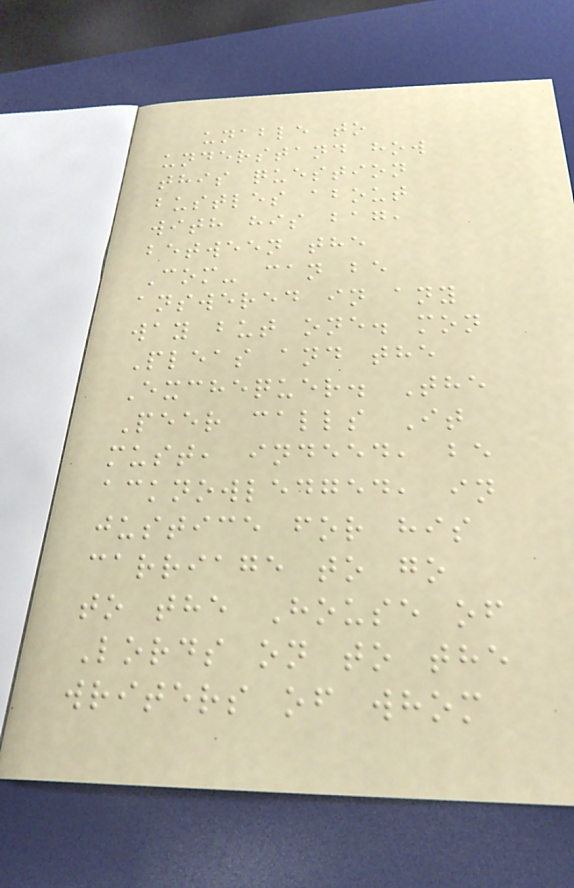unable to
understand how
this question
bustles about
with his bag,
between the
Com- can be
answered in any
way but one. mon
Pleas and the
Exchequer. The
Peer calls It
must, indeed, be
acknowledged, in
justice for his
carriage to go
to the House of
Lords on to the
writers of whom
